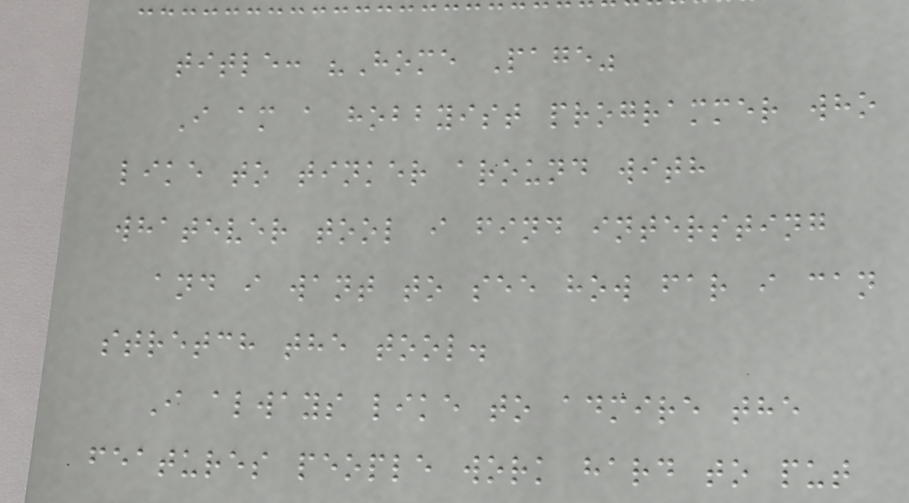title: "Home Page"
I am a hobbyist programmer who
like to tinker around with
whatever tool i find intersting
and i want to see how far i can
stretch the tool.
I always like to admire the
features people work hard to put
